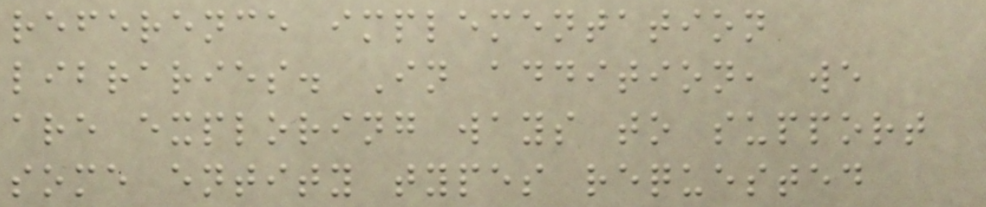reference implementation
libraries. In addition, we
are exploring ways to support
some entity types requested
